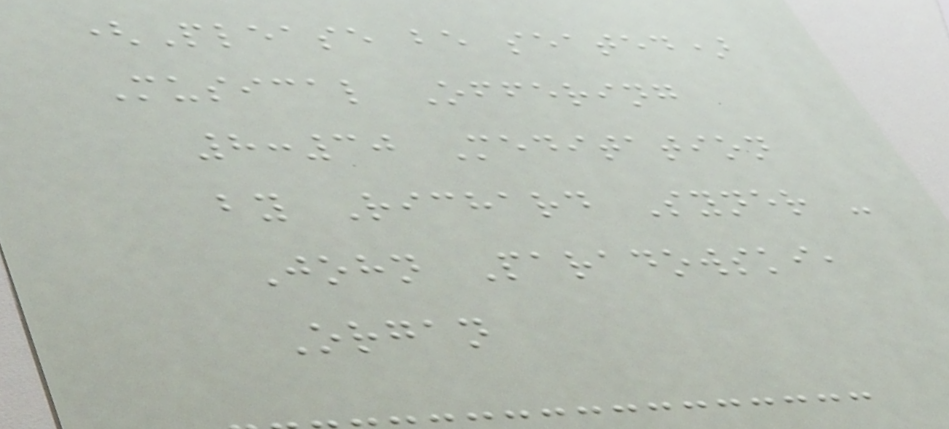(Please be seated)
Musical Offering
8:30 Meditation
by Richard Syner -
John Paradowski,
Organ
